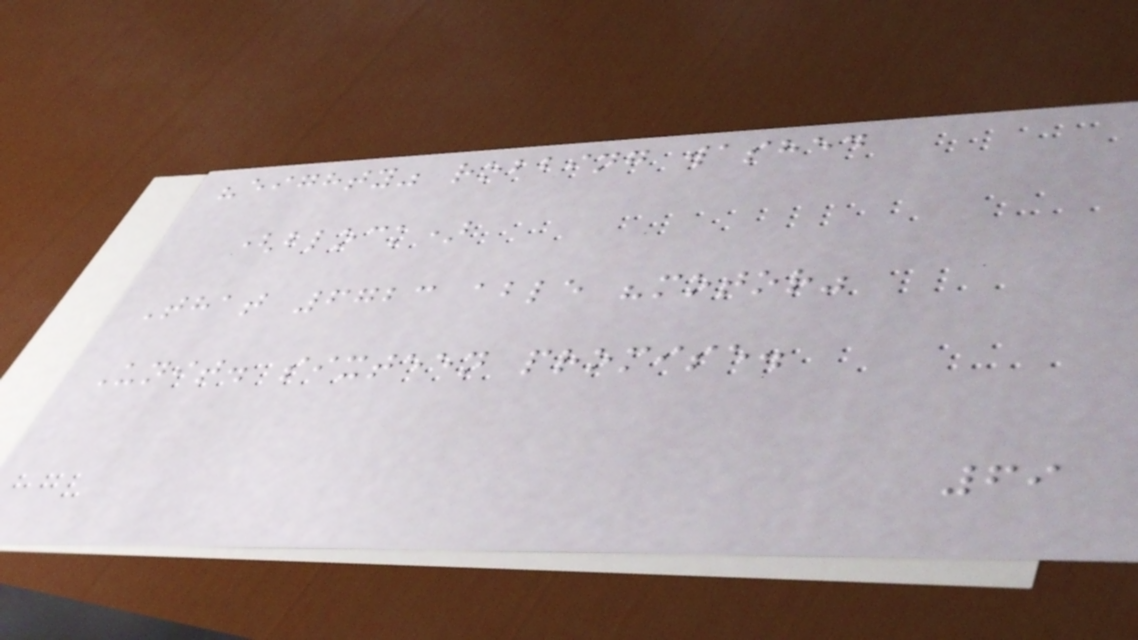"eighty" robbing washed
(block)
That 6723 able "motor"
Unit. sixteen promise.
69
